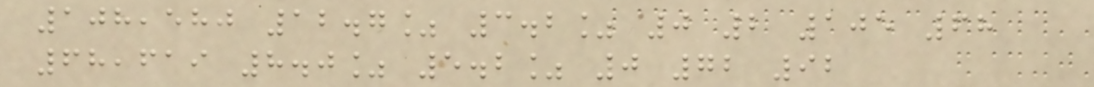108,580 12.7% 3.2% 0 2 105 68
68,619 8.0% 5.2% 0 72 92
